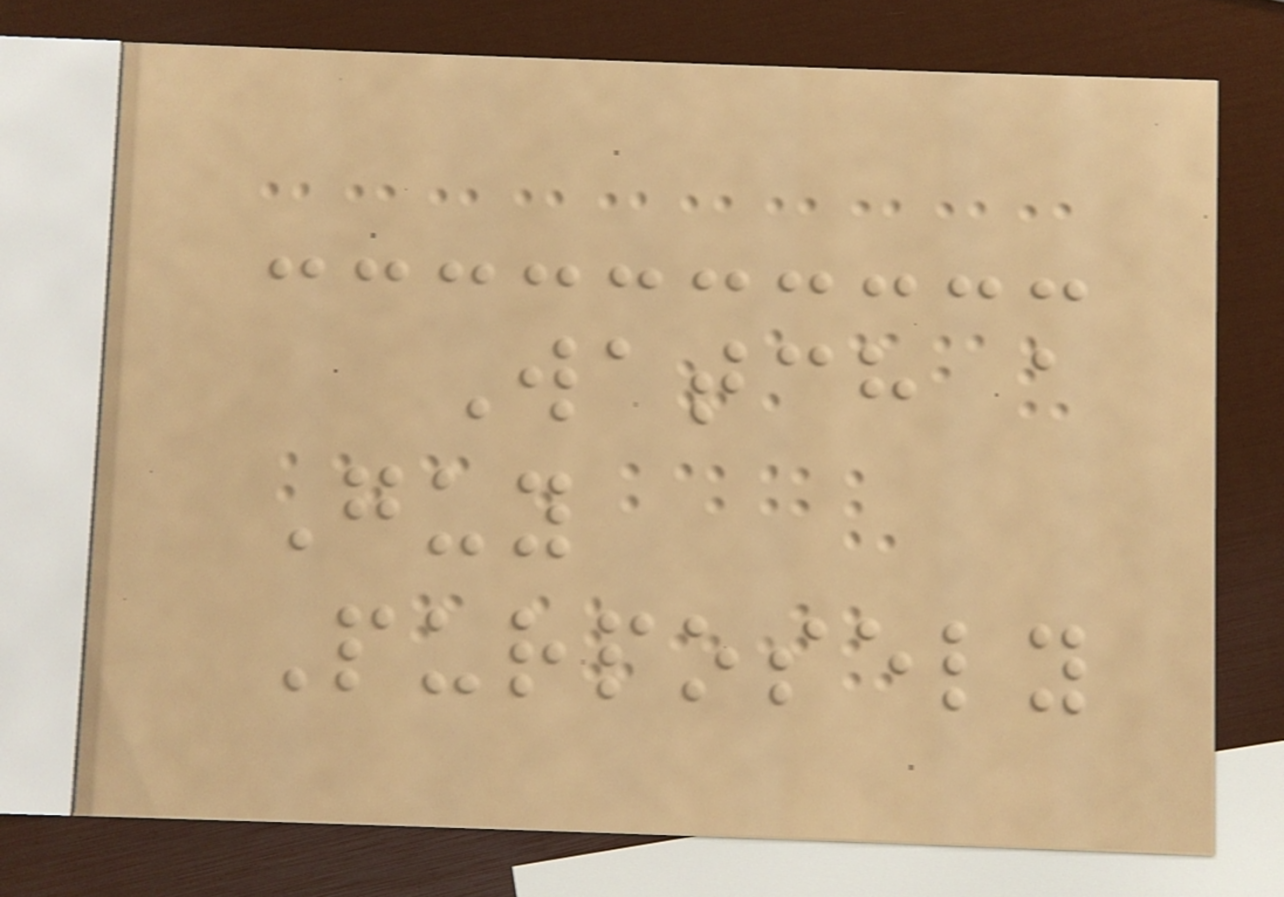Watch a
Guy
Purposely
